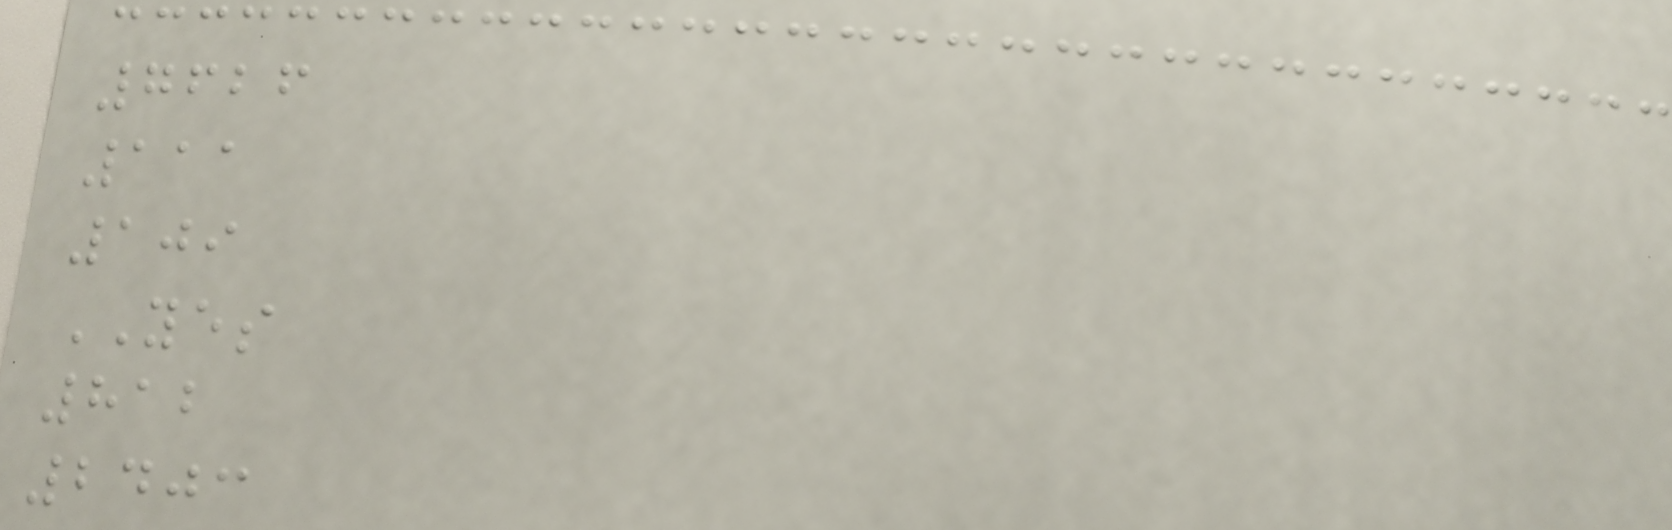7626
111
109
YES
812
2403
